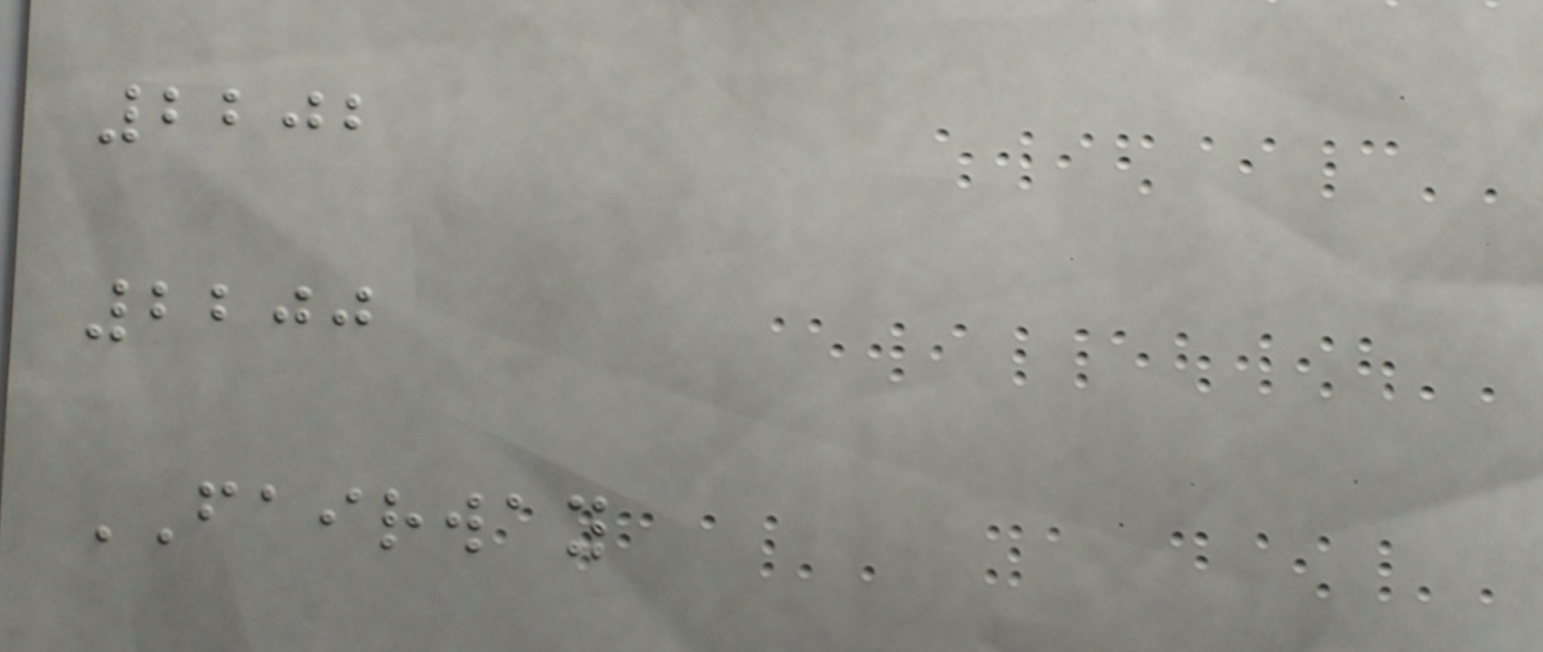2202
2200
FAIRWAY
